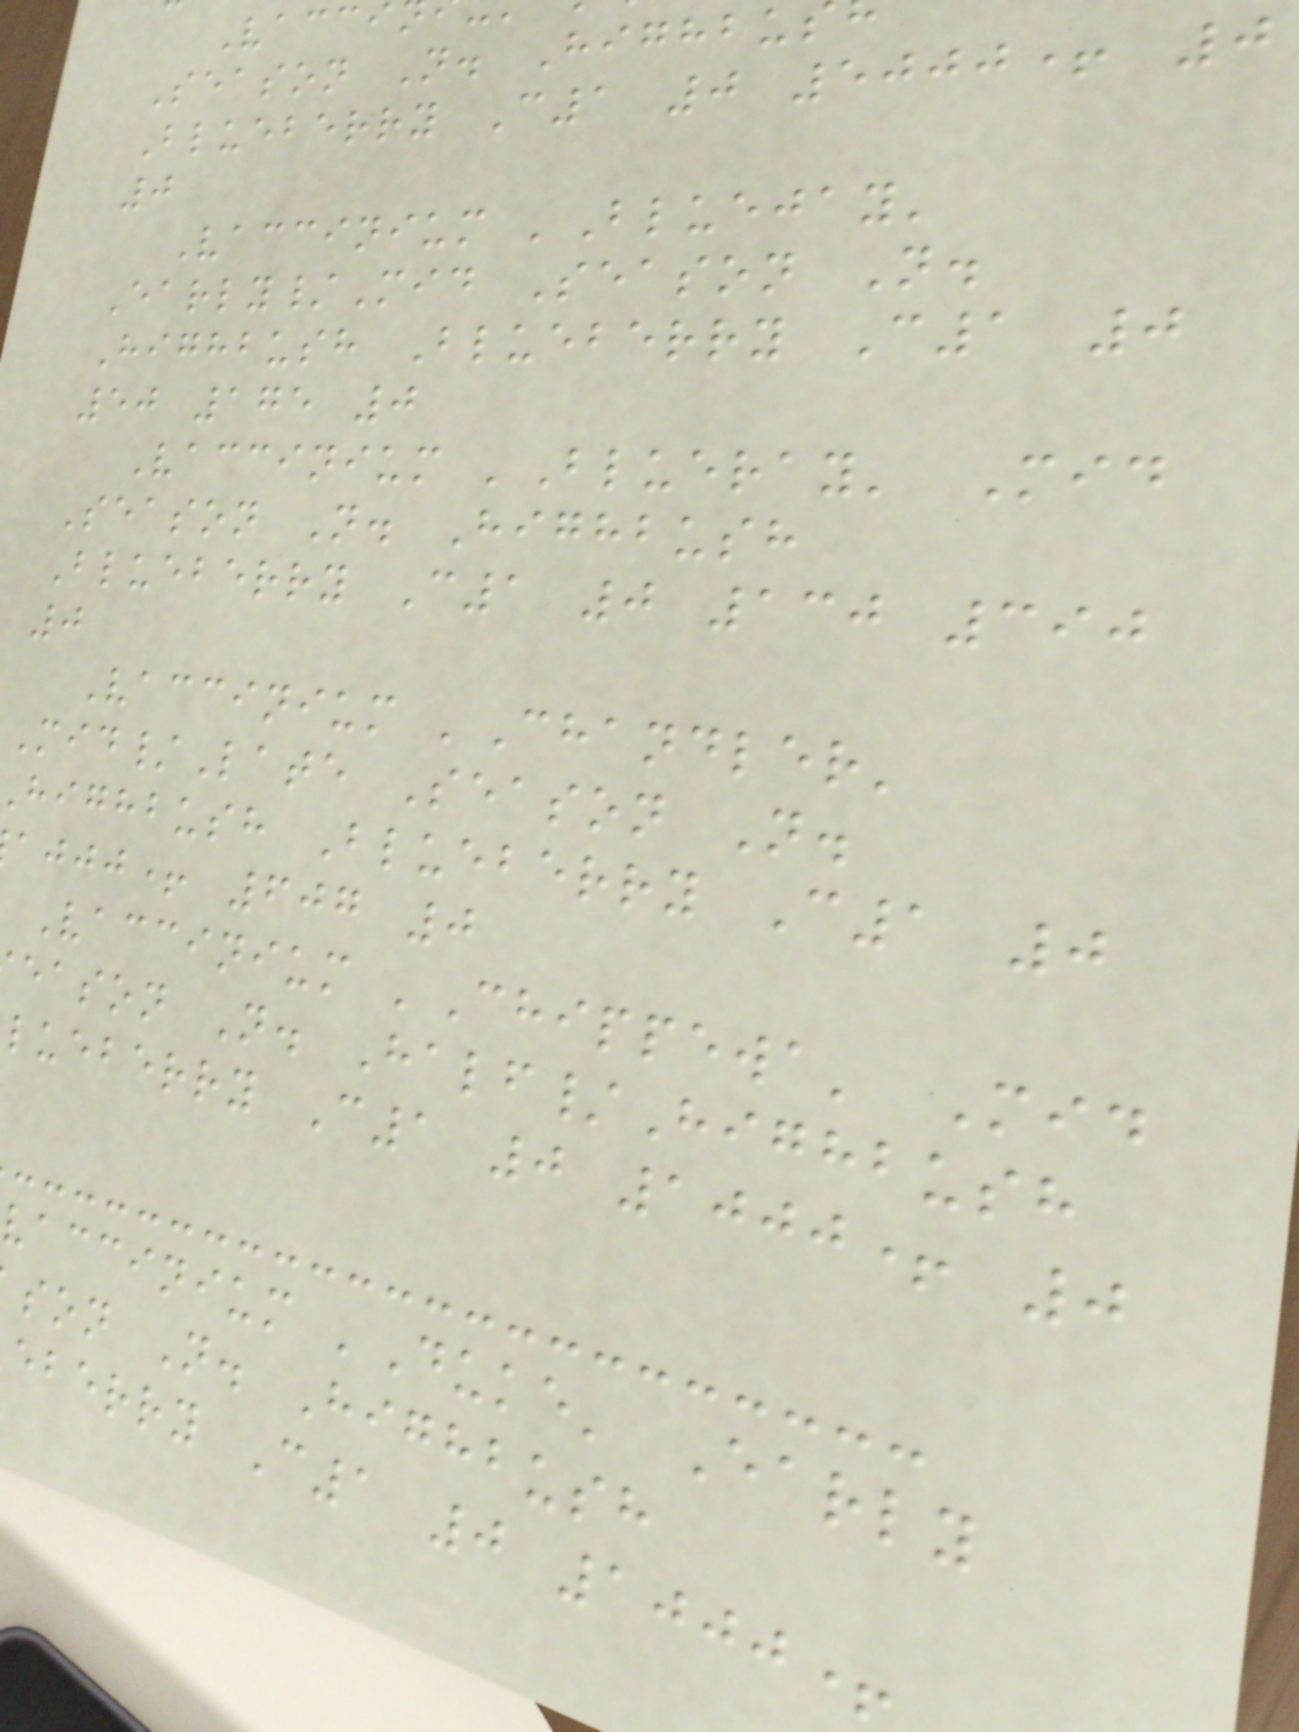Season N. Highbu
Blueberry C1 0 5000+ 0
0
Vaccinium 'Bluejay'
Early/Mid Season N.
Highbush Blueberry C1 0
50 175 0
Vaccinium 'Blueray' Mid
Season N. Highbush
Blueberry C1 0 130 390
0
Vaccinium 'Chandler'
Mid/Late Season N.
highbush Blueberry C1 0
ajjj+ 607 0
Vaccinium 'Chippewa' Mid
eason N. Half/Highbush
lueberry C1 0 1000+ 0
vaccinium 'Duke' Early
son N. Highbush
eberry C1 0 1000+
